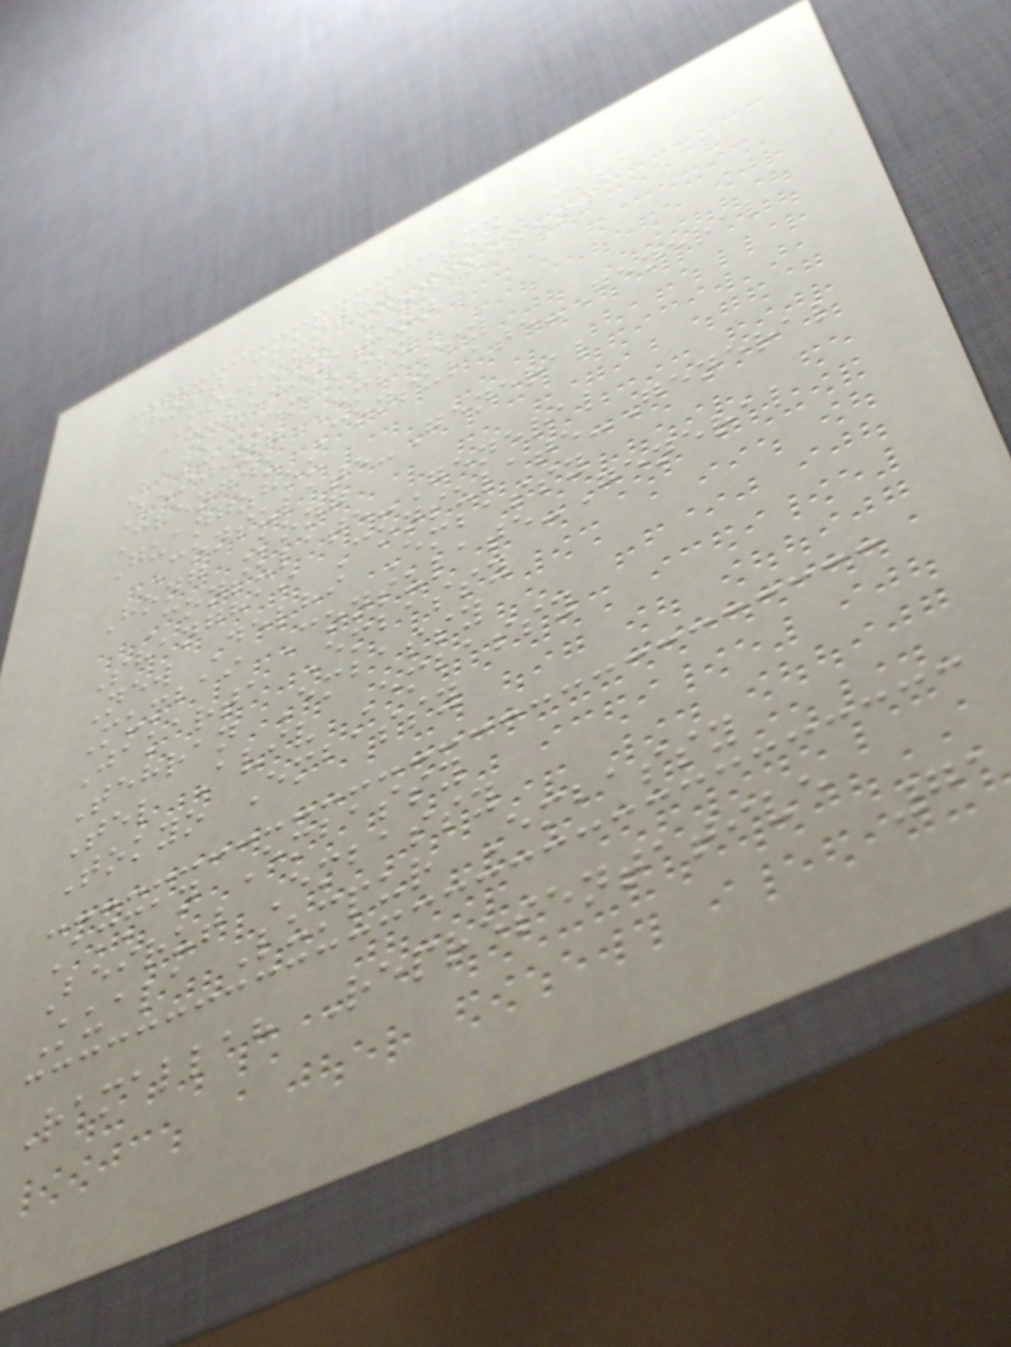Host country Host city
Mission Concurrent
accreditation
Baku Embassy
Beijing Embassy
Chengdu Consulate-General
Guangzhou
Consulate-General
Hong Kong
Consulate-General
Shanghai Consulate-General
New Delhi Embassy
Mumbai Consulate-General
Jakarta Embassy
Tehran Embassy
Tel Aviv Embassy
Tokyo Embassy
Amman Embassy
Beirut Embassy
Kuala Lumpur Embassy
Ramallah Representative
71
